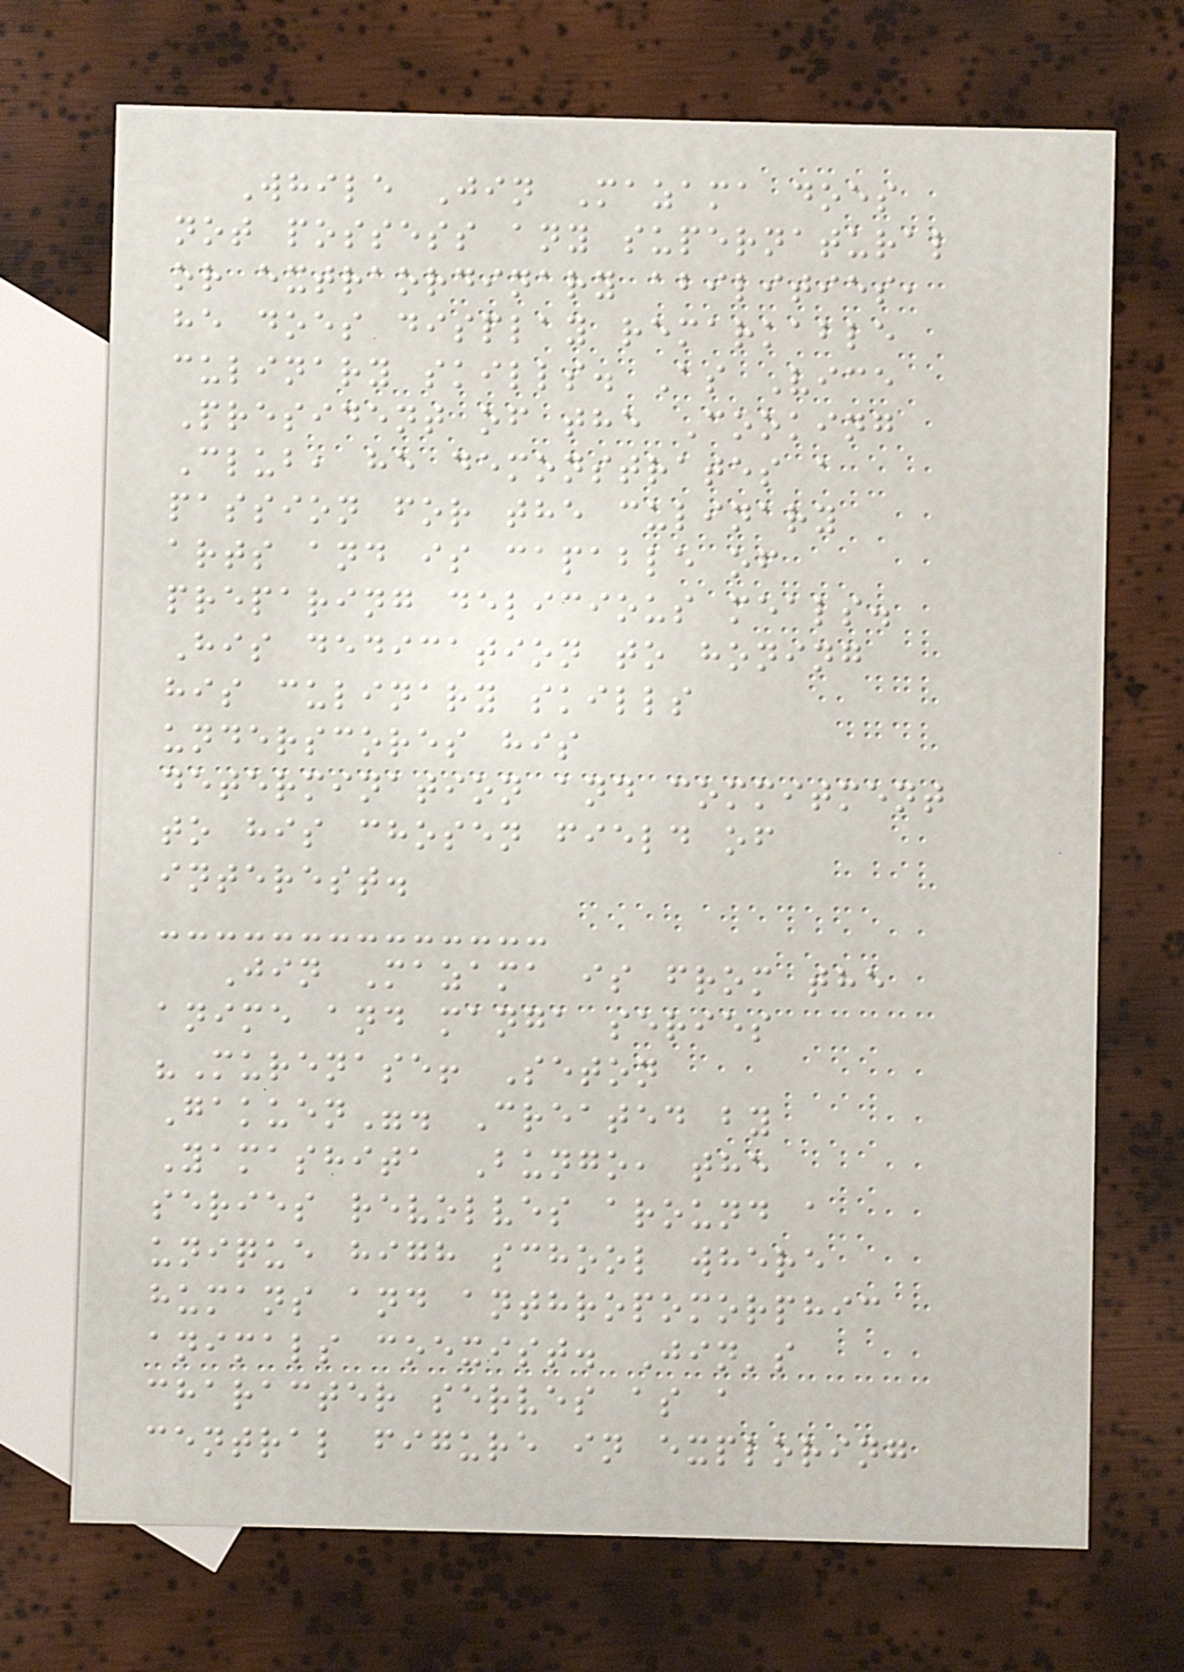While Jin Mazama does
not possess any supernatural
or extraordinary abilities,
he does display remarkable
culinary skills. As Vice
President of the Cooking
Club, he demonstrates a
passion for the culinary
arts and is capable of
preparing delicious meals.
His dedication to honing
his culinary skills
underscores his
determination and commitment
to his chosen field of
interest.
Jin Mazama is from the
anime and manga series
"Murenase! Seton
Gakuen". Created by
Yamashita Bungo, the
series revolves around a
unique high school where
humans and anthropomorphic
animals coexist. Jin's
character serves as a
central figure in exploring
